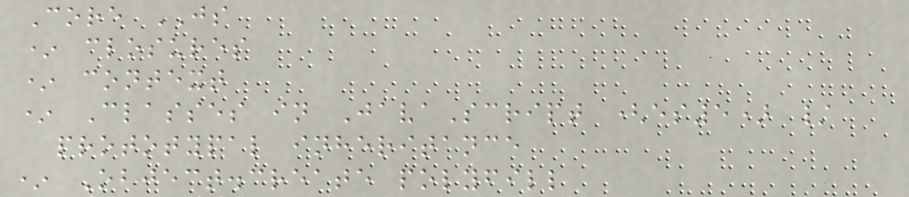Core JS
* closures
* context
* Classes in JavaScript (es5) /
prototypal inheritance
* Object.create polyfill
